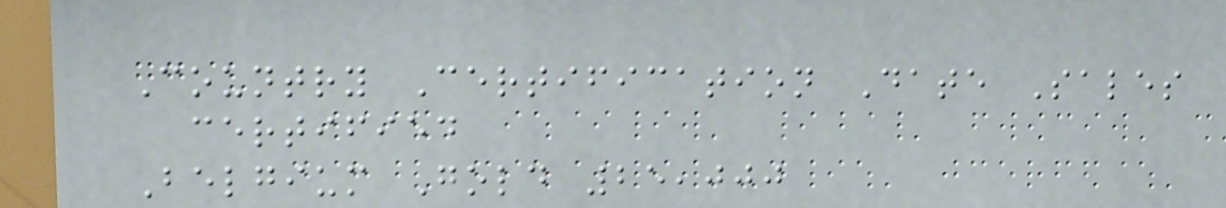Country Certification Date Sales
certified
Belgium Gold 25,000
